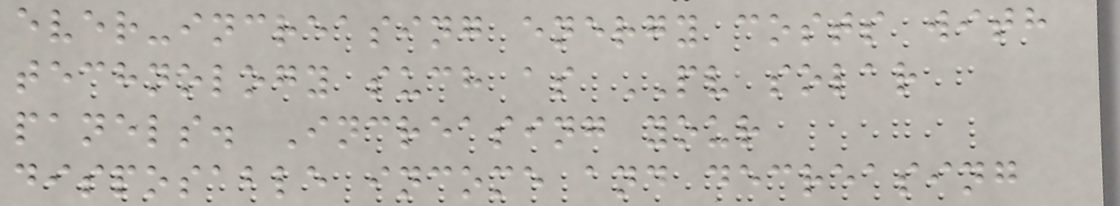ever-increasing energy costs with
technology such as PV solar
panels. Increasing your
disposable income and decreasing
